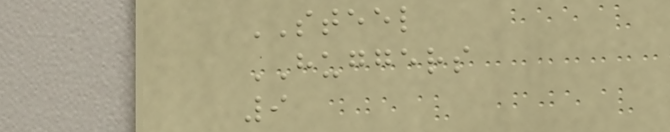STEEL
HUGGERS
9
